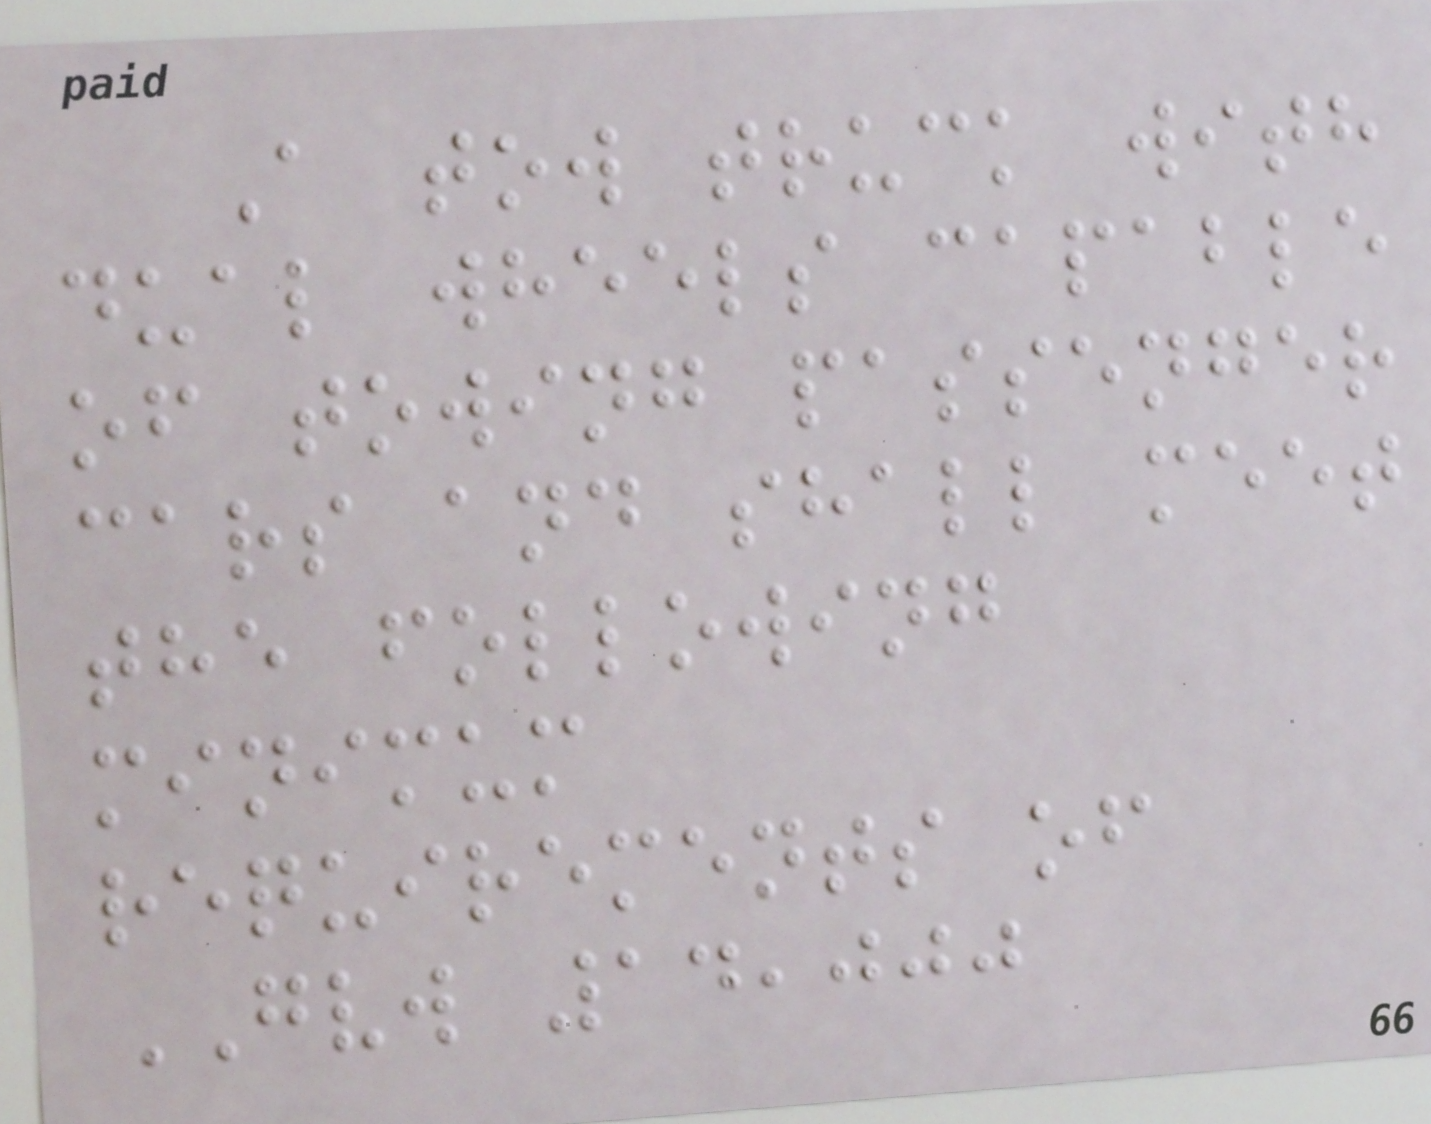A tow truck with
dual wheels capable
of towing passenger
cars and shall meet
the following
minimum
requirements of
GVW 14,000
